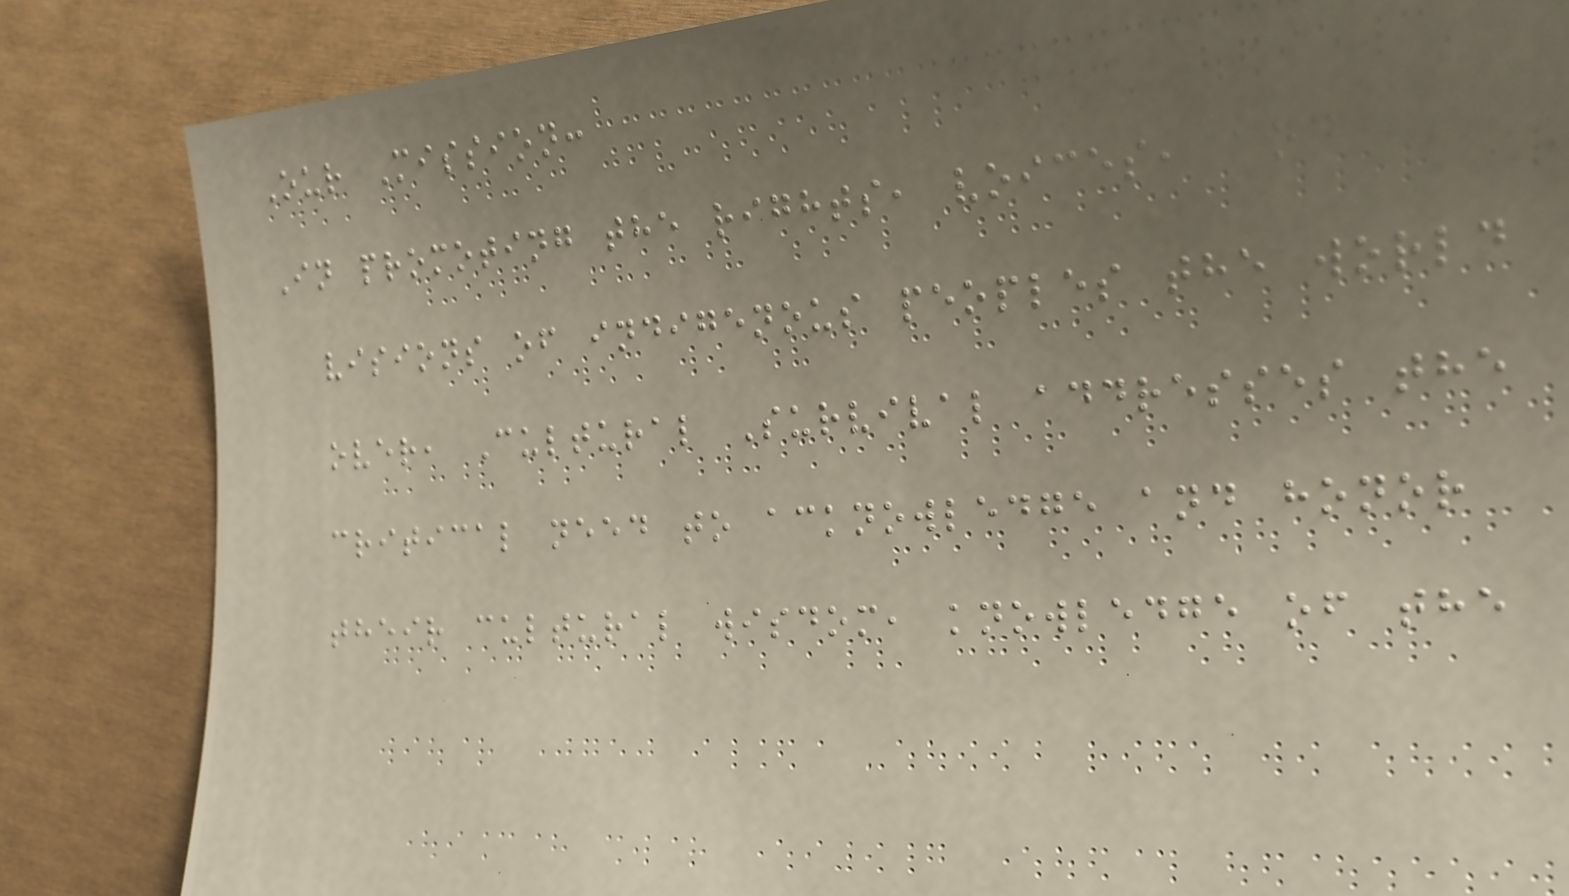Our Mission:
In promoting the rights, voices, and
visions of indigenous peoples the world
over, Cultural Survival addresses the
critical need to acknowledge and honor
their cultural wisdom, knowledge of the
